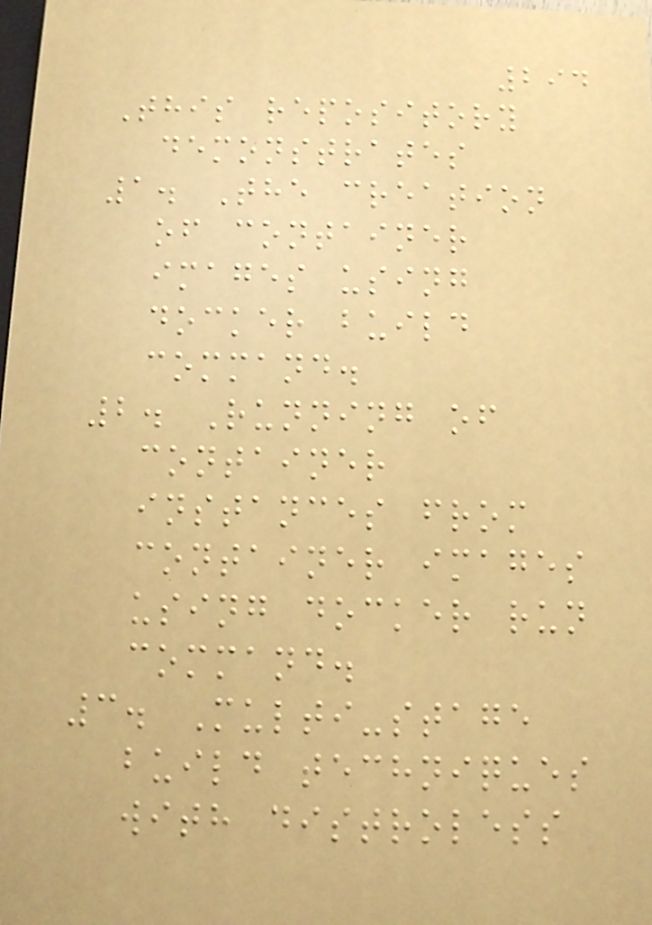294
This repository
demonstrates
1. The creation
of container
images using
docker build
command.
2. Running of
container
instances from
container images
using docker run
command.
3. Multi-stage
build techniques
with distroless
